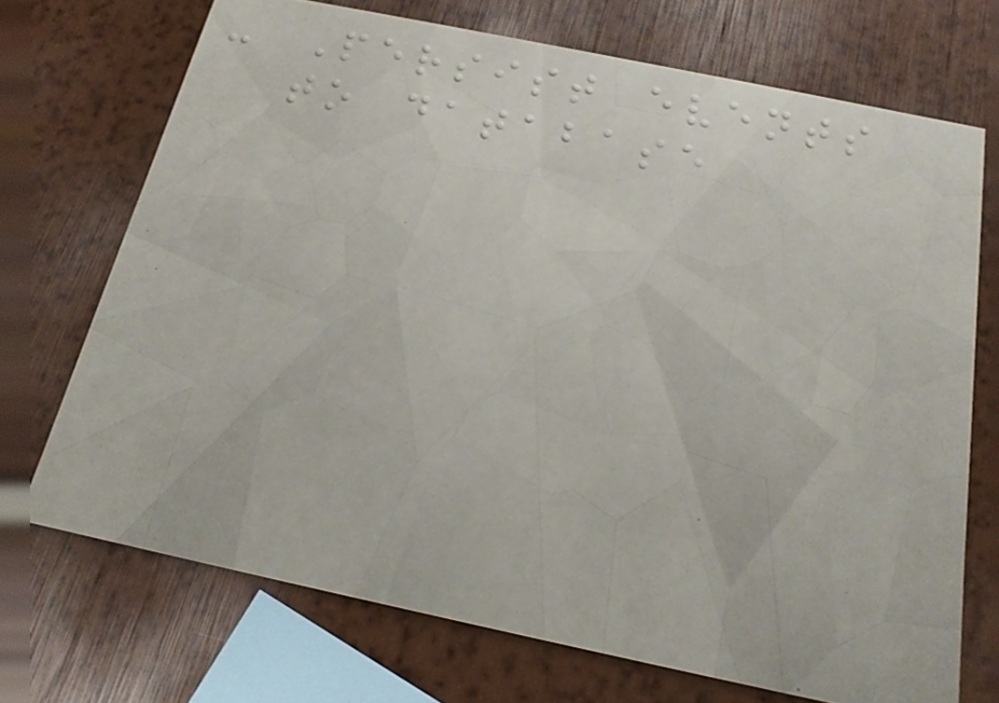- Persist events
to database
